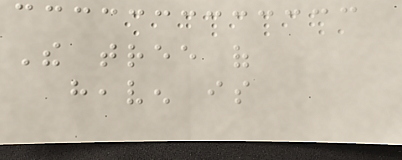The tree of
heaven is
